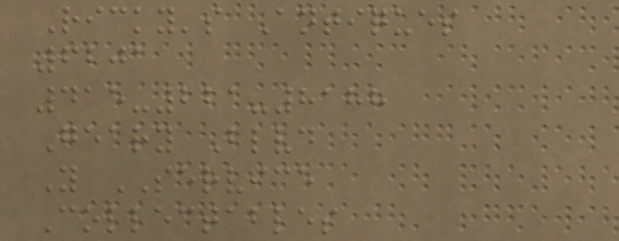Ricky's Antiques
6201
415-221-8188
Geary Blvd
Y SERVICE
Collectables
